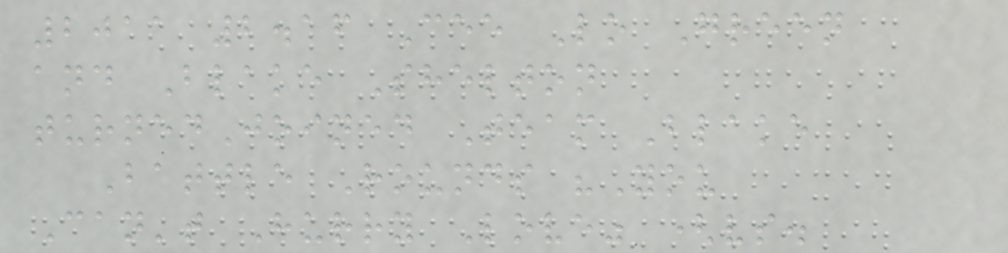2011 2.16 Cee Lo Green
and Blake Shelton
turnedJoined Team Blake
Battle Rounds "You
Can't Hurry Love" (vs.
